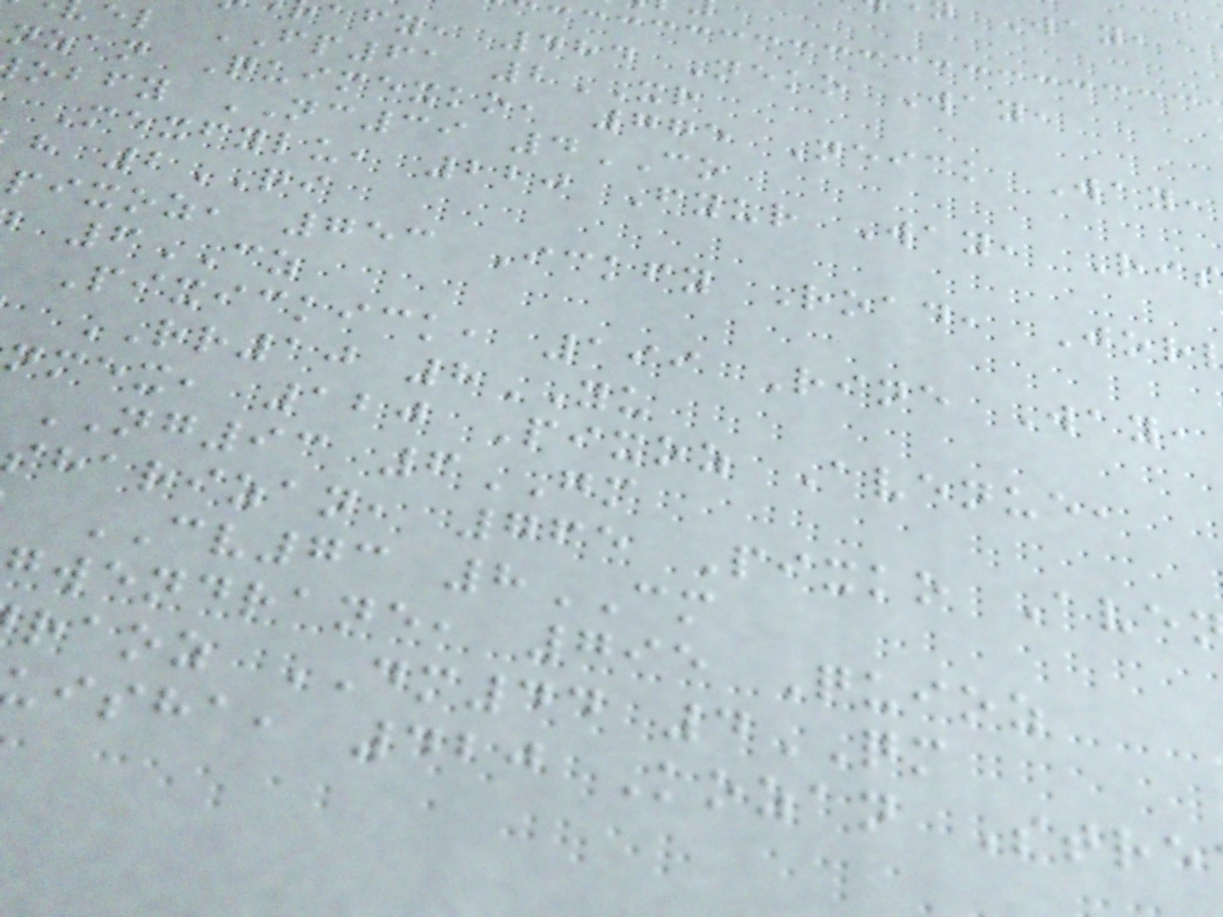afy, 484 Neko Way,
el FP61 2XR
nzan Quimexko, 775 Neick Way,
obfy NC39 4CO
Mexfylu, 220 Fyur Way, Ris
h 2QI
pixoz, 753 Ickfy Road, Jor
6CZ
Pixickick, 199 Rine Way,
RR10 8YU
nmex, 120 Pixoz Avenue,
NG93 6GM
sharizan, 765 Pixko Ave
CV73 8CM
gwendrane, 795 Quioz
raoz DM44 4QM
isha, 420 Kozan Stre
